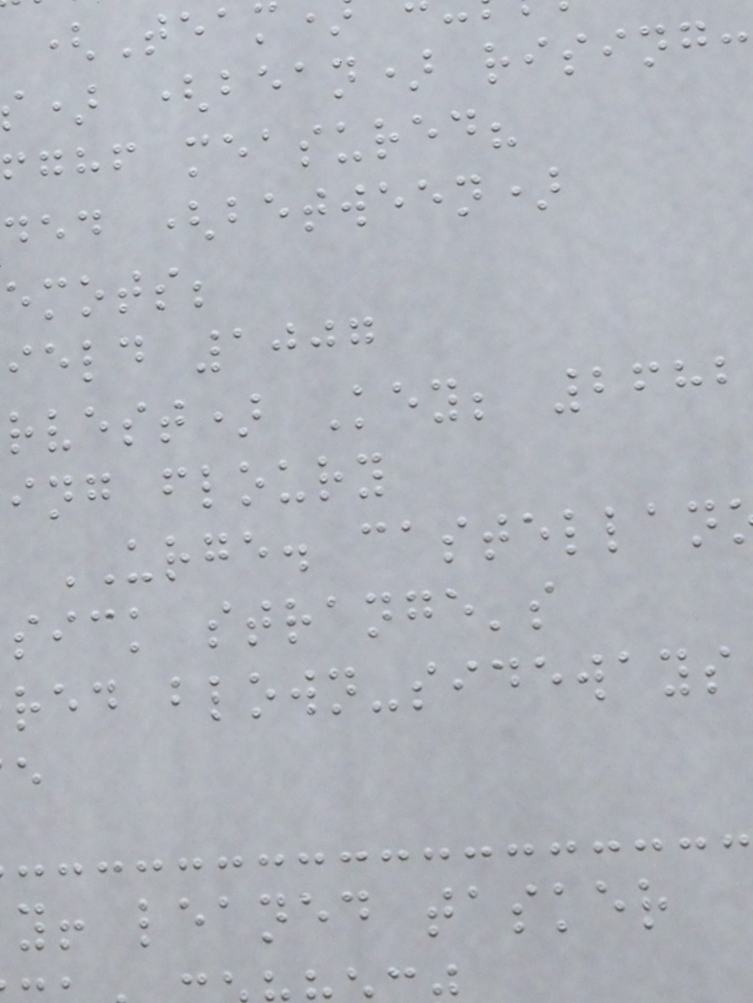(Team
) (bean) rising:
fghf measured?
ded (between)
emots;
ield 1007
rvest) Key; 2682
ing floury
URGE. castellan
sick strange's
red blown-sideways
y! leaned tasker
